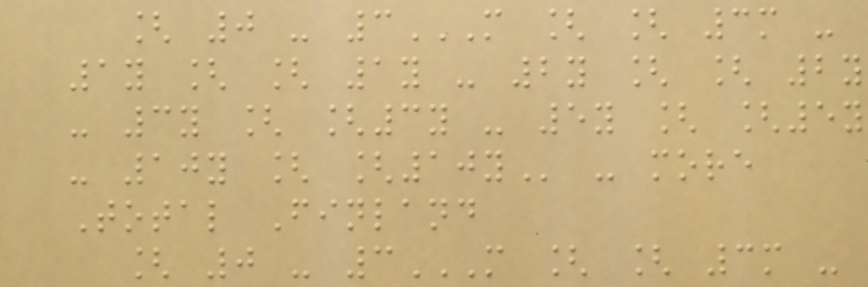[ 0 - 3M [ [ 3M -
1Y [ [ 1Y - 2Y [ [ 2Y
- 3Y [ [3Y - 5Y [ [5Y
- 10Y [ [10Y - more
Total Finland
[ 0 - 3M [ [ 3M -
